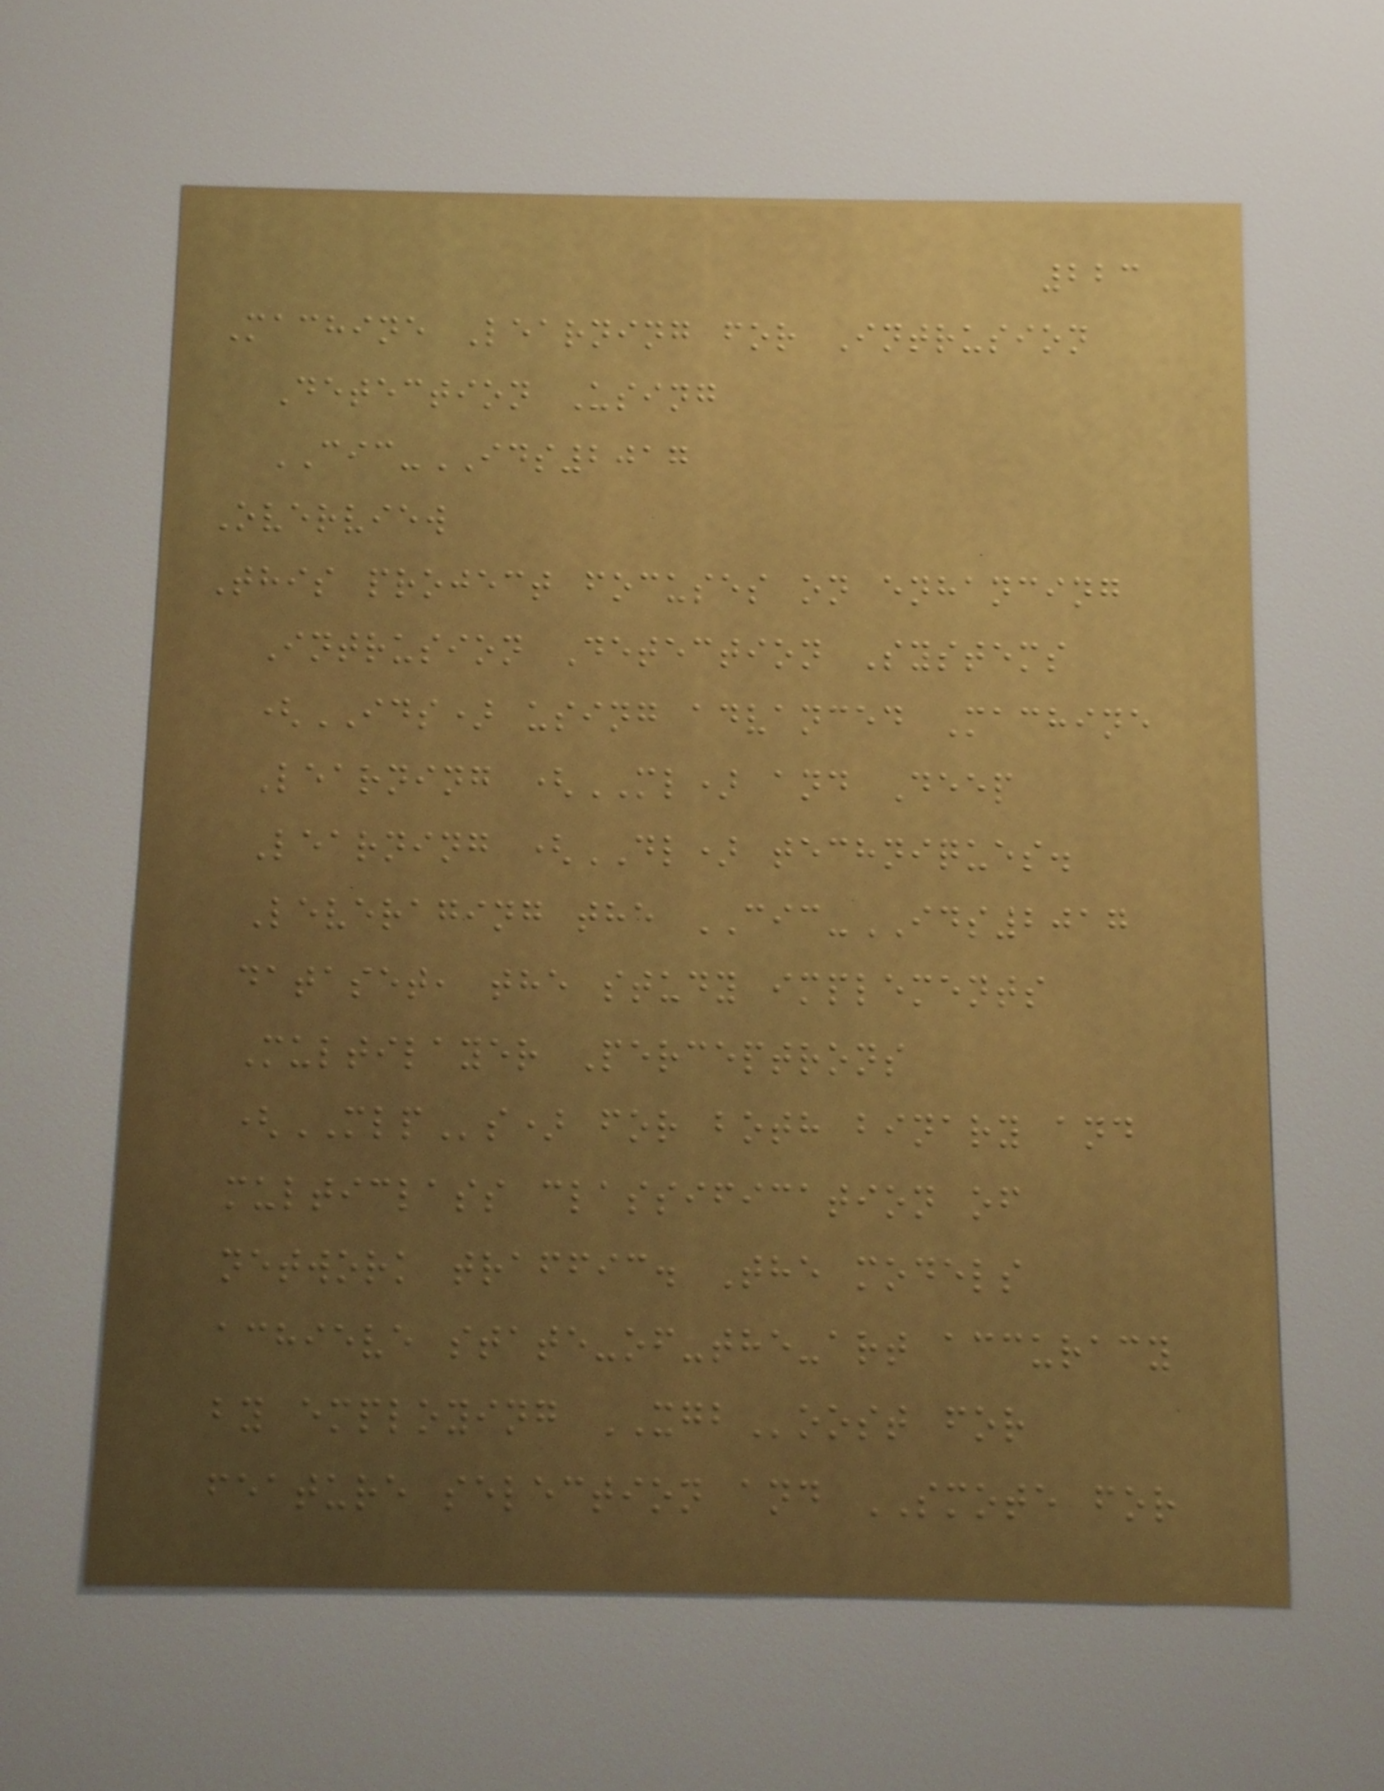223
Machine Learning for Intrusion
Detection Using
CIC-IDS2017
Overview
This project focuses on enhancing
Intrusion Detection Systems
(IDS) using advanced Machine
Learning (ML) and Deep
Learning (DL) techniques.
Leveraging the CIC-IDS2017
dataset, the study implements
Multilayer Perceptrons
(MLPs) for both binary and
multiclass classification of
network traffic. The models
achieve state-of-the-art accuracy
by employing XGBoost for
feature selection and SMOTE for
